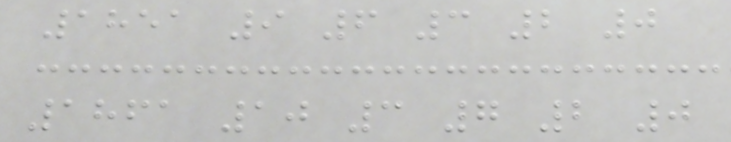1851 9 6 3 2 0
1861 10 3 7 2 0
